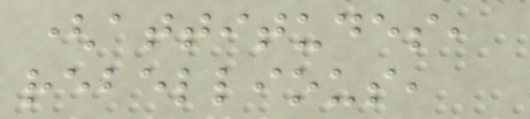(attitudes,
rebellious,
